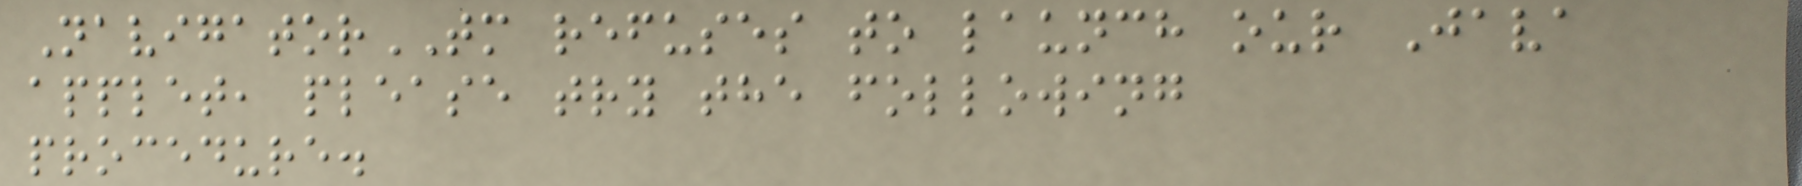NavigatorTM refuses to launch our Java
applet, please try the following
procedure.
